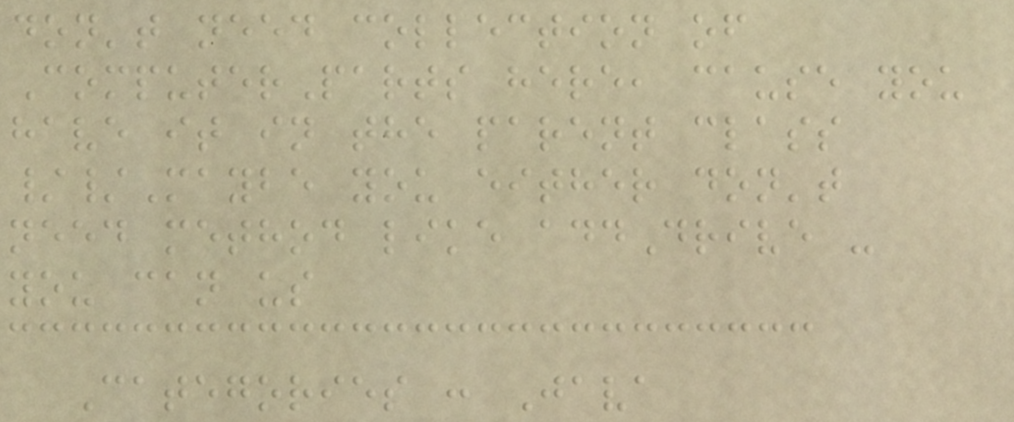don't need collection of
ComputerParts here, cause you
have it in the parent class
//Maybe you either don't
need method like addDrive -
you can us
Categories : Java
